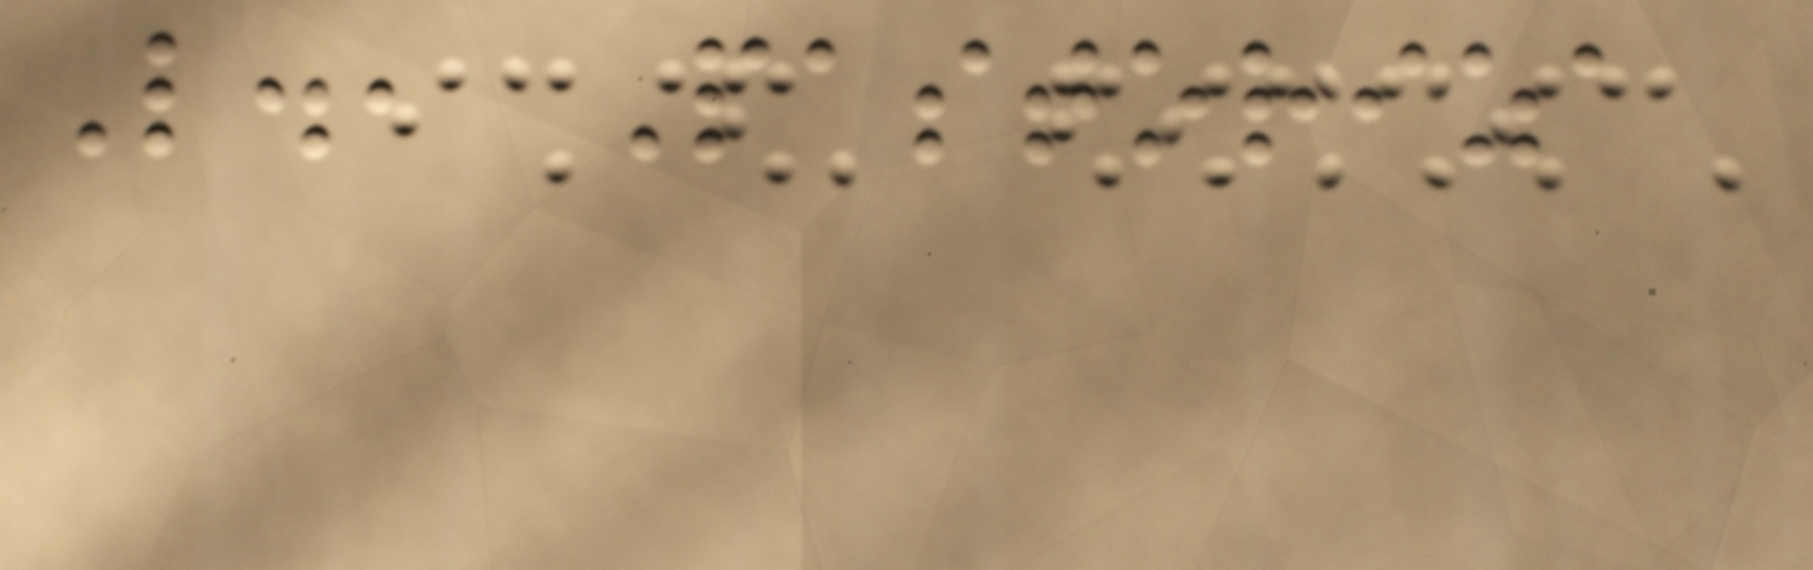L., Pastoriza
